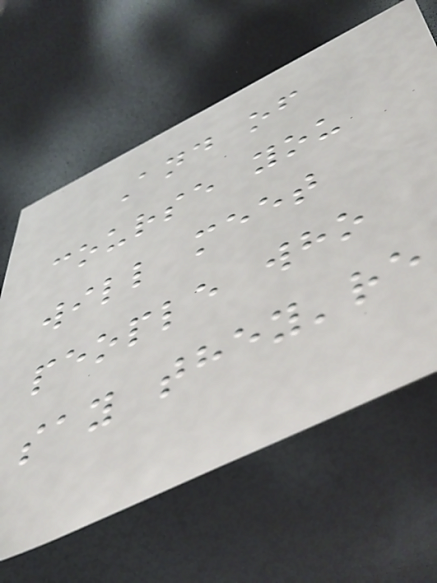And of
course you
will meet
people who
say they're
